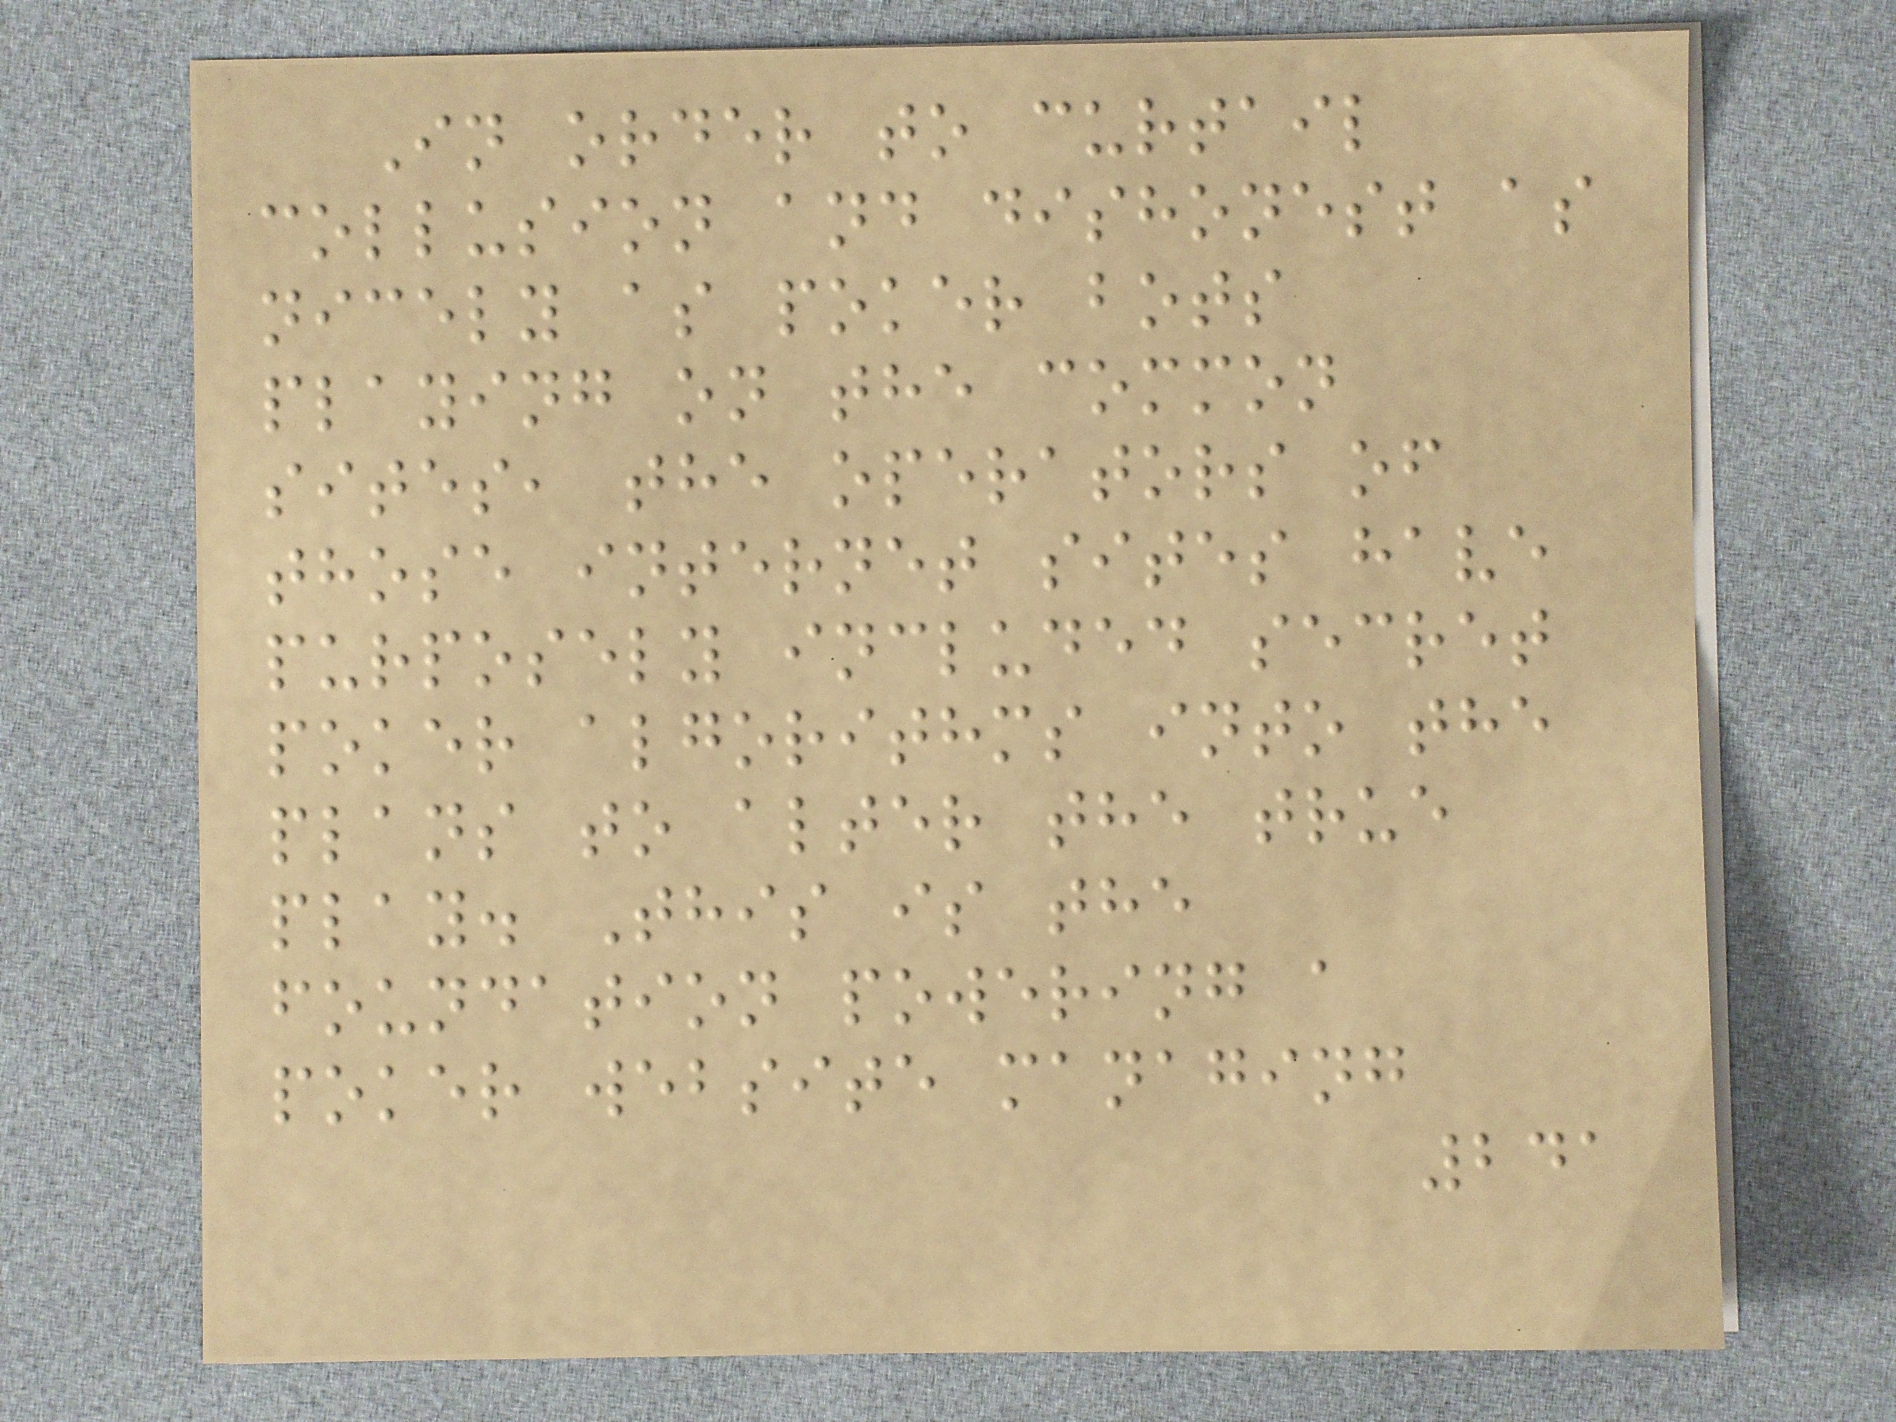In order to curtail
collusion and dishonest as
nicely as poker bots
playing on the common
sites, the operators of
those internet sites have
purposely included secret
poker algorithms into the
plans to alter the true
play. This is the
foundation powering a
poker website managing
241
